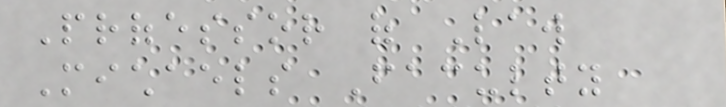Professor of Law
Michaels Faculty
